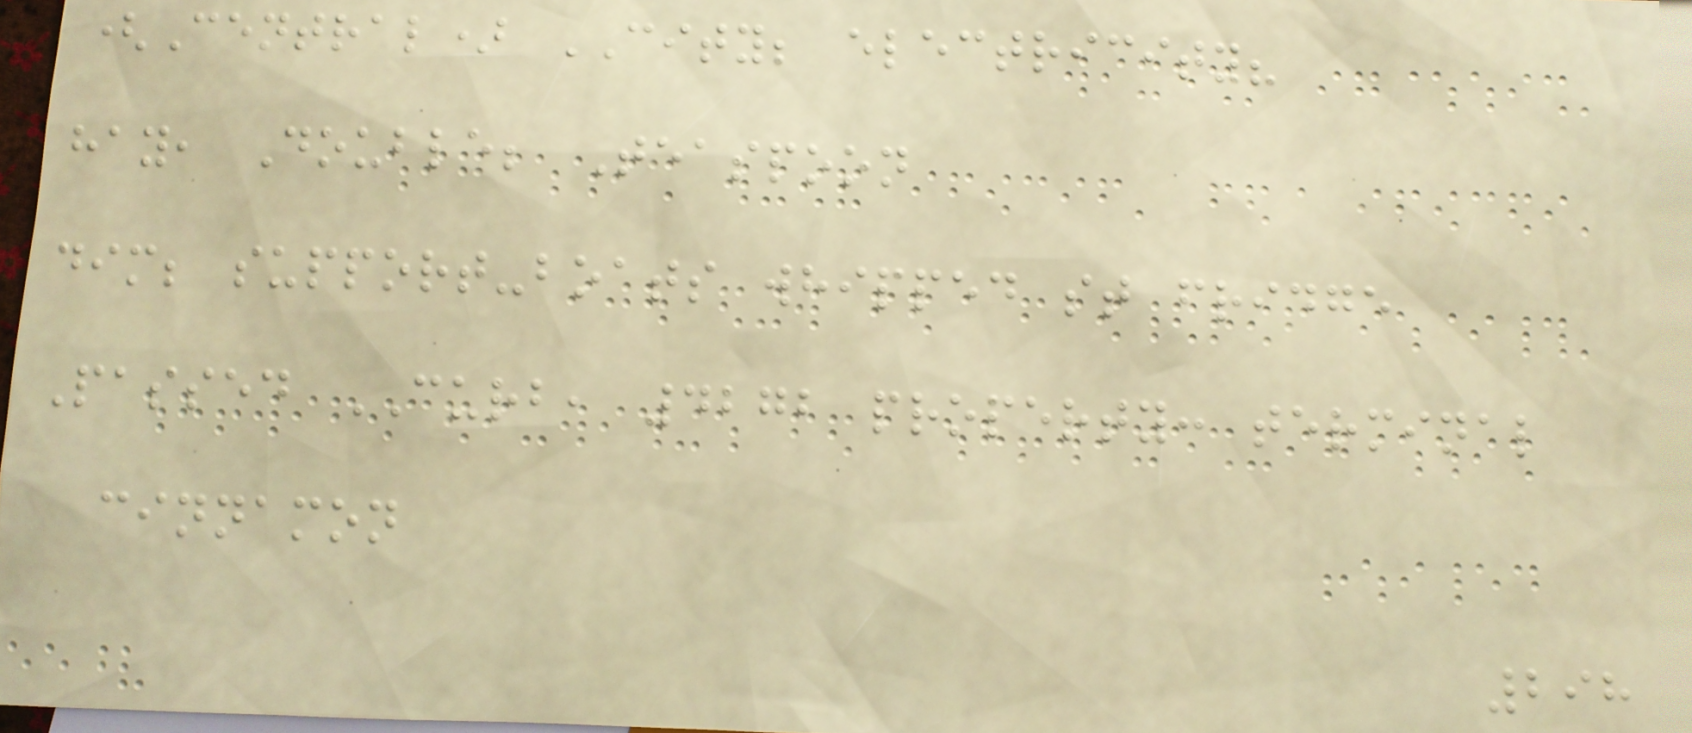(Central) CITY; electricity?
hay, Double; Teaspoon
dim; support-boats whipped st fridge
Passed CURB, 4272 property: terminal
cinnamon
298
